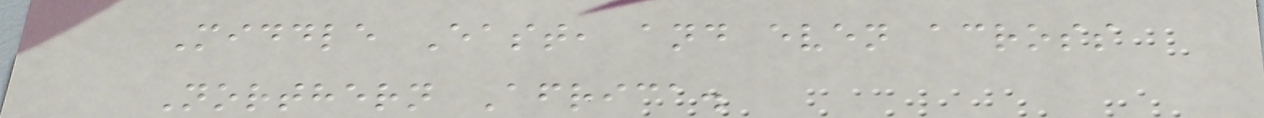Middle East, and even across
Northern Africa.
